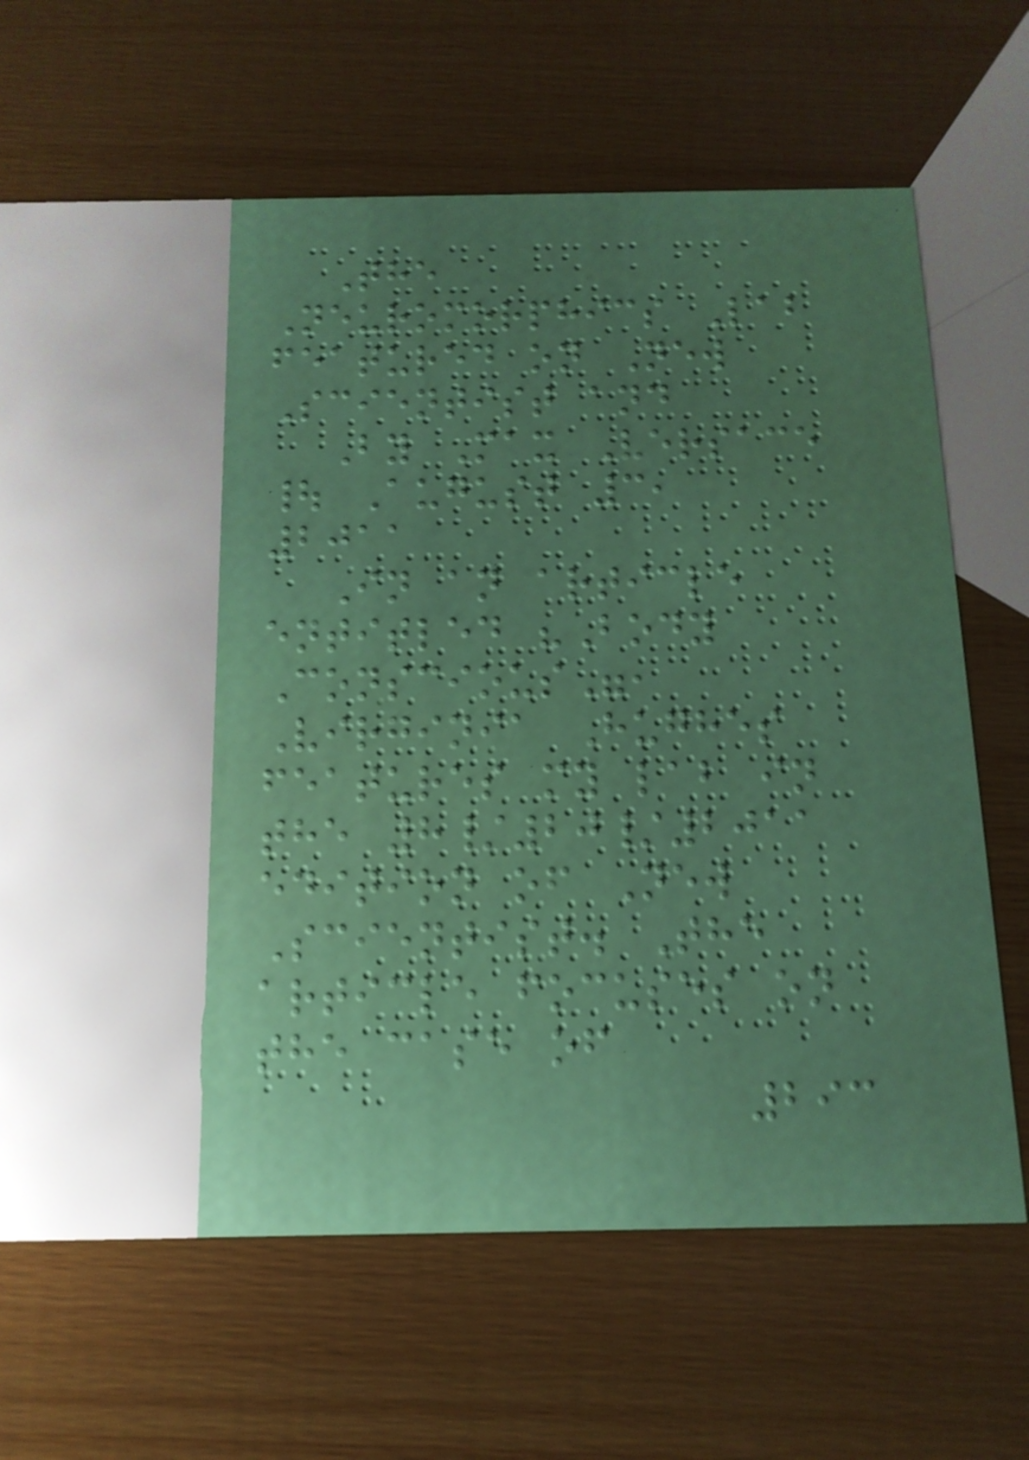The
Neuromorphics Lab
featured on New
Scientist and
By Max Versace
| August 3,
2011
In an article
entitled "Body
Conscious",
Virginia Hughes
features my lab in
the 8/20/2011
edition of New
Scientist. The
article focuses on
the case of
293
